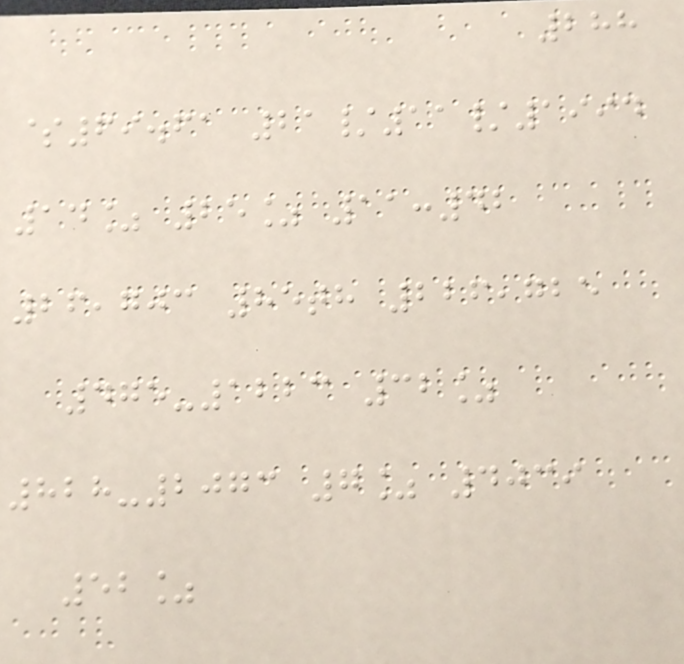288
$69.61 21/11/1994
14% 25% 11:42
26,703 85th 226,725
475-1223 32%
828-2073 7% 4039
52%
